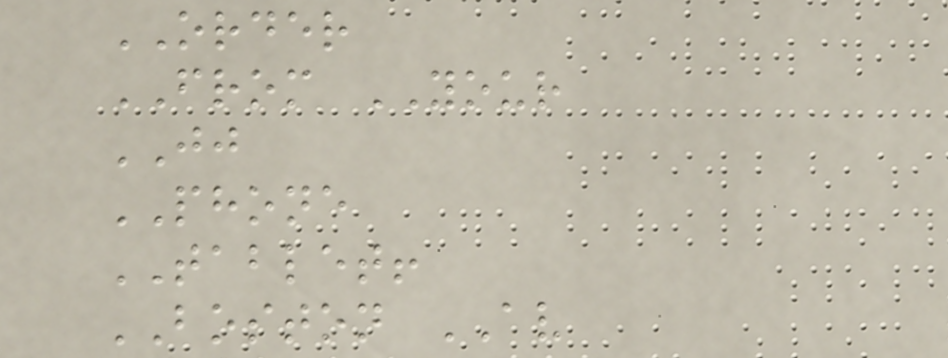ORDER
FROM YOUR
JJ
PHONE
TABLET!
BOSTON AV
